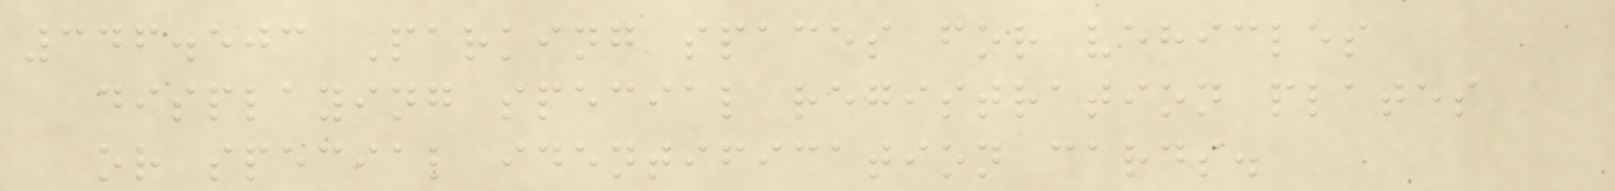346.503 Parking spaces for vehicles
displaying special registration plates
or special identification cards.
